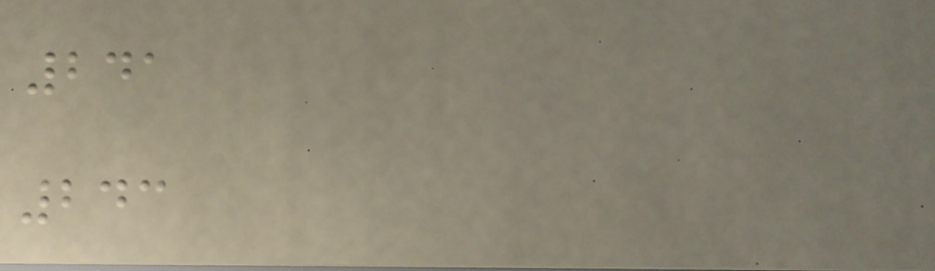241
243
